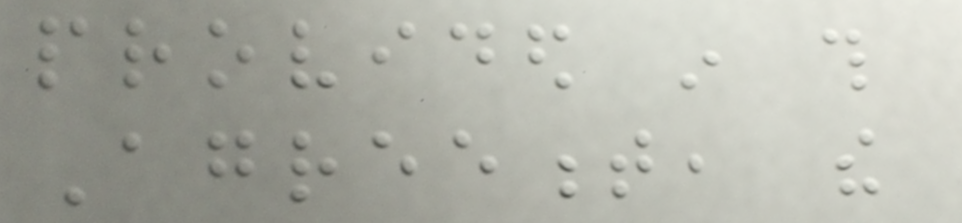provided in this
Agreement, the
